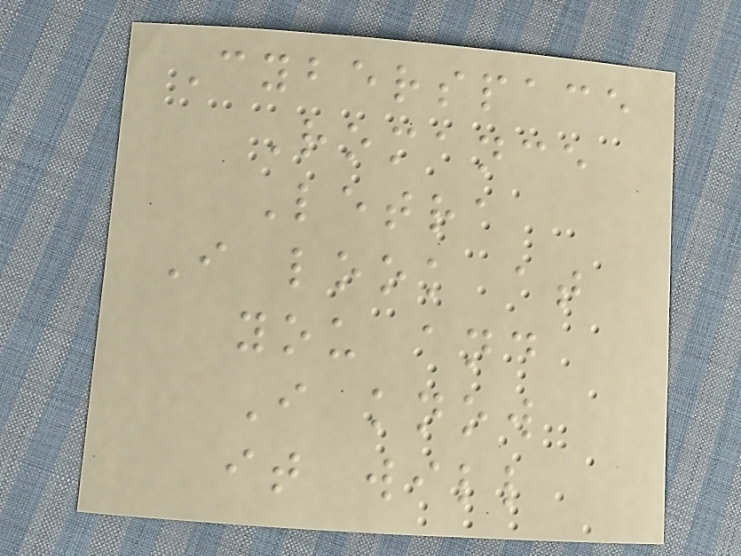Cyberspace
Romance
Letra
I look at
you and
I know
it will
